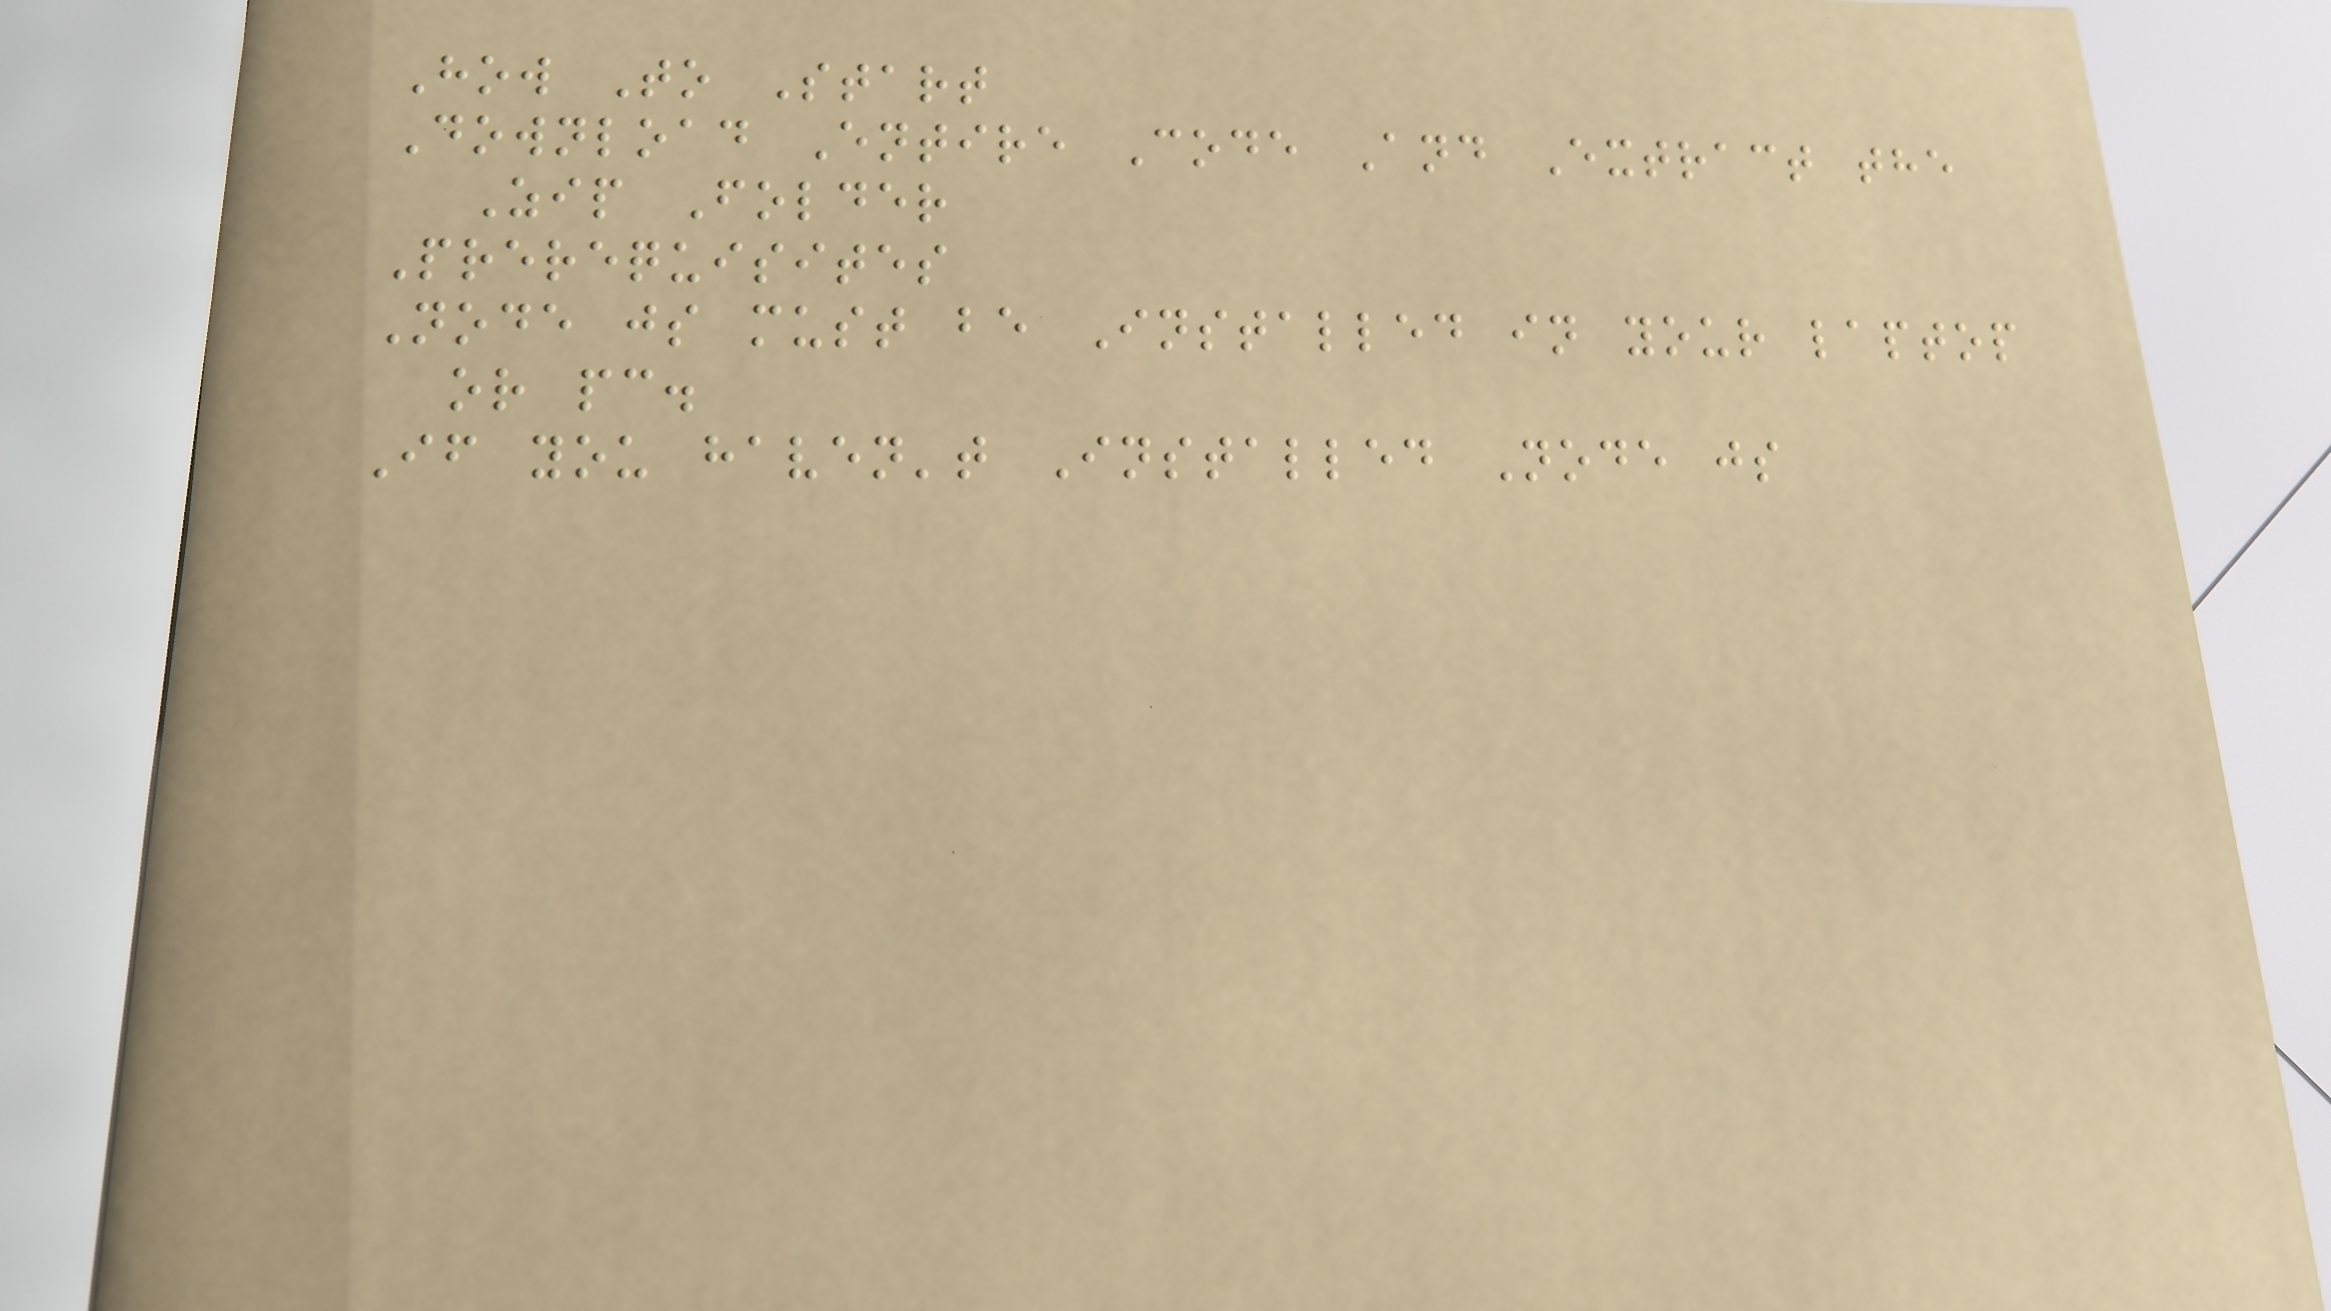How To Start
Download Entire Code And Extract the
Zip Folder
Prerequisites
Node js must be Installed in your laptop
or pc.
If you haven't Installed Node js
